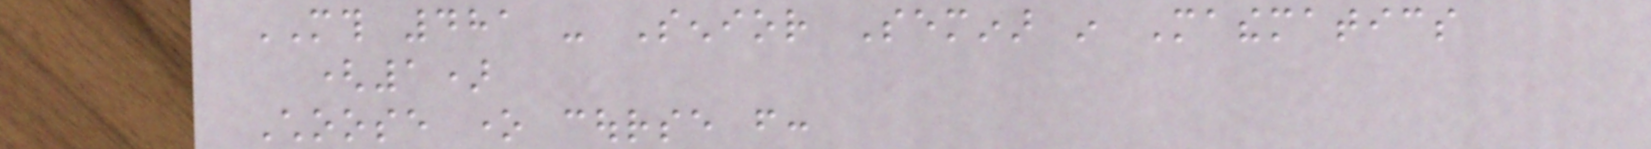MTH 481 - Senior Seminar in Mathematics
(1)
Choose one course from:
